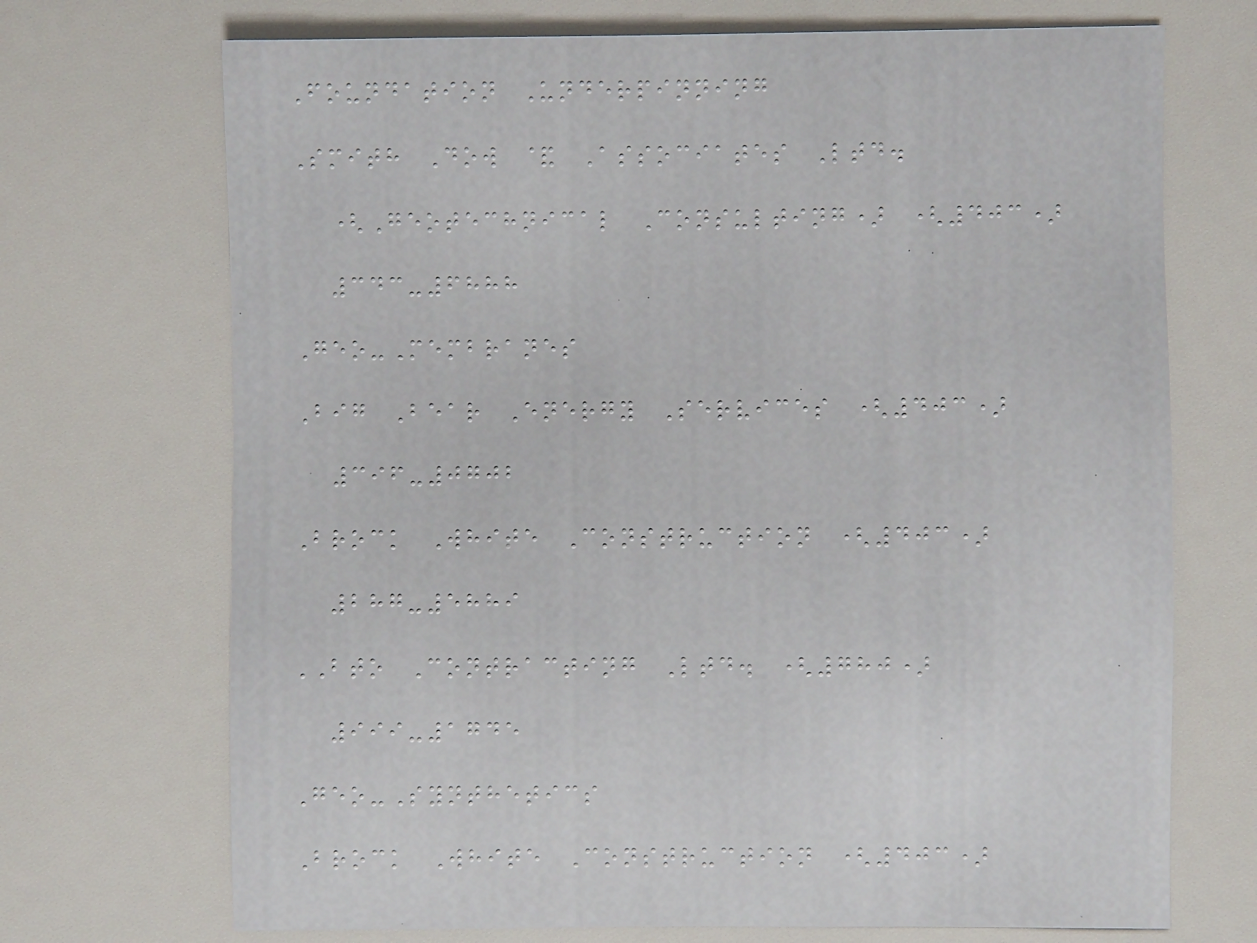Foundation Underpinning
Smith Dow & Associates Ltd.
(Geotechnical Consulting) (403)
343-6888
Geo-Membranes
Big Bear Energy Services (403)
396-0702
Brock White Construction (403)
287-5889
BTO Contracting Ltd. (780)
999-1745
Geo-Synthetics
Brock White Construction (403)
